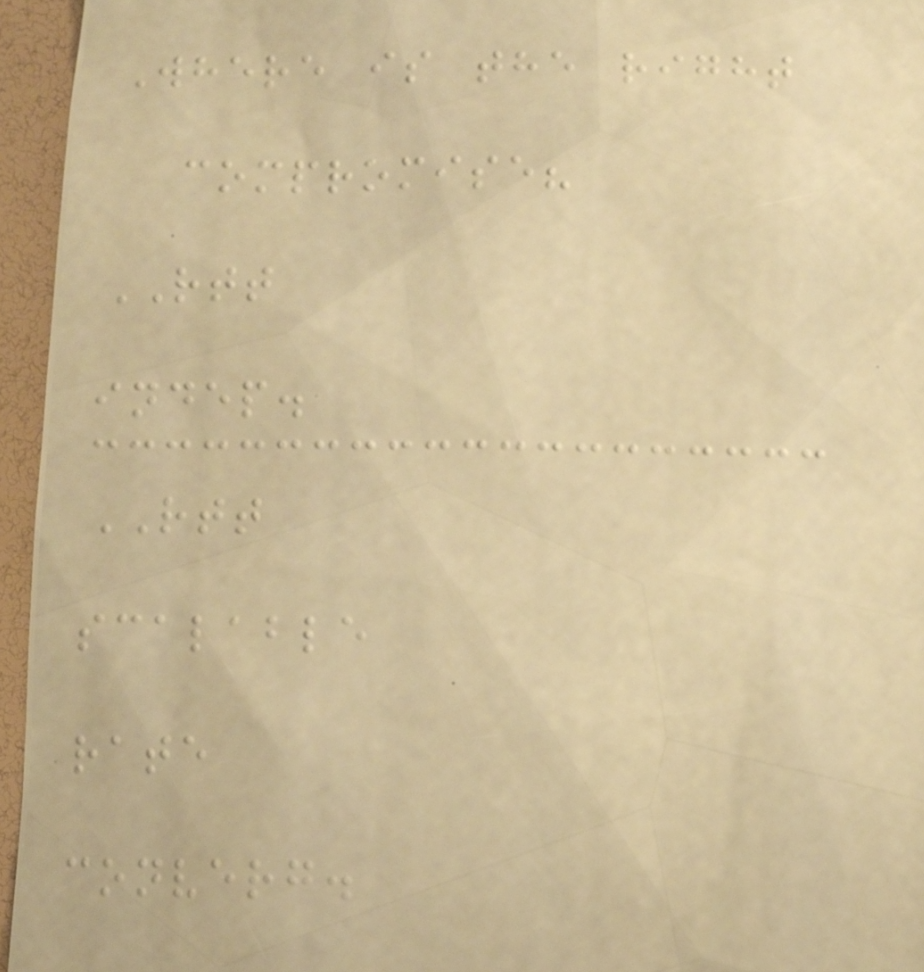Where is the right
compromise?
RTT
indep.
RTT
scalable
rate
converg.
